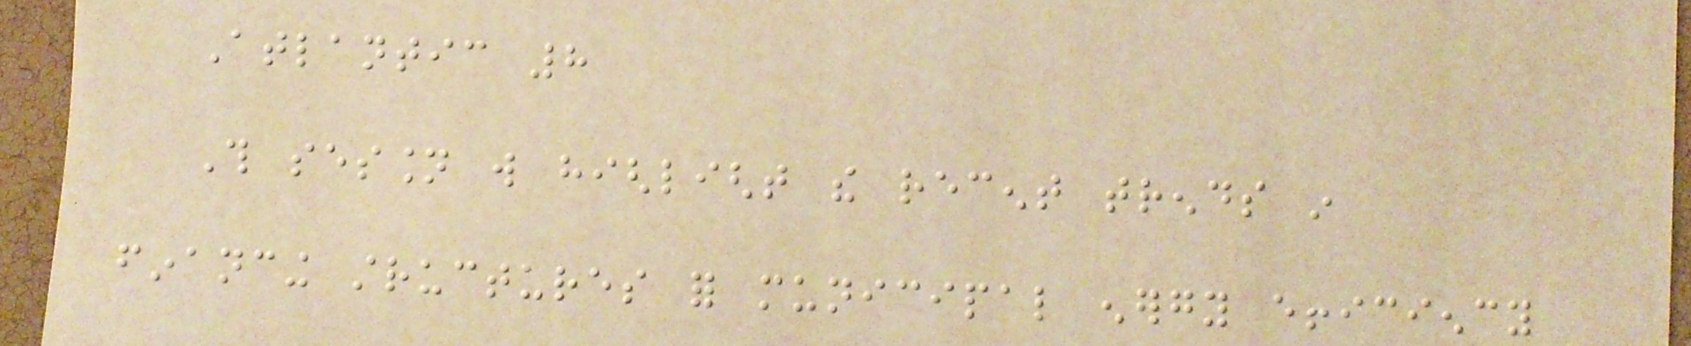Atlantic 8
This session will highlight the recent trends in
financing structures for municipal energy efficiency
